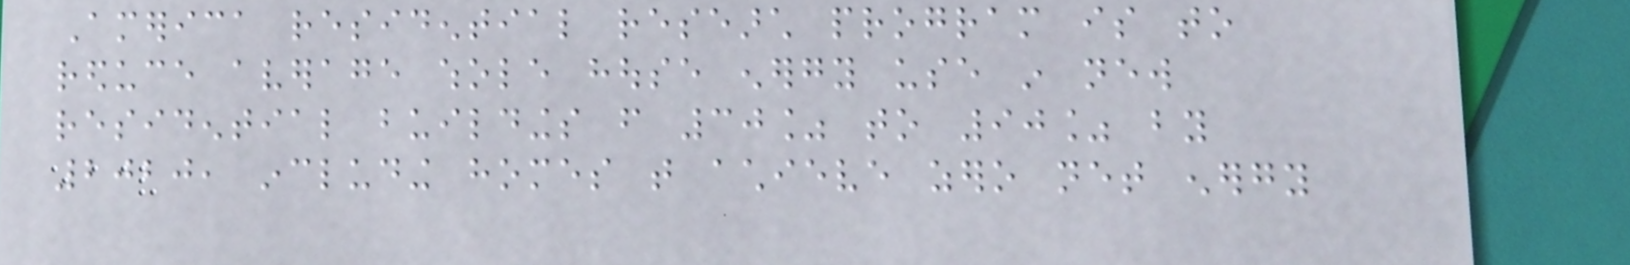America residential research program is to
reduce average whole house energy use in new
residential buildings from 30% to 90% by
2020, including homes that achieve zero net energy
